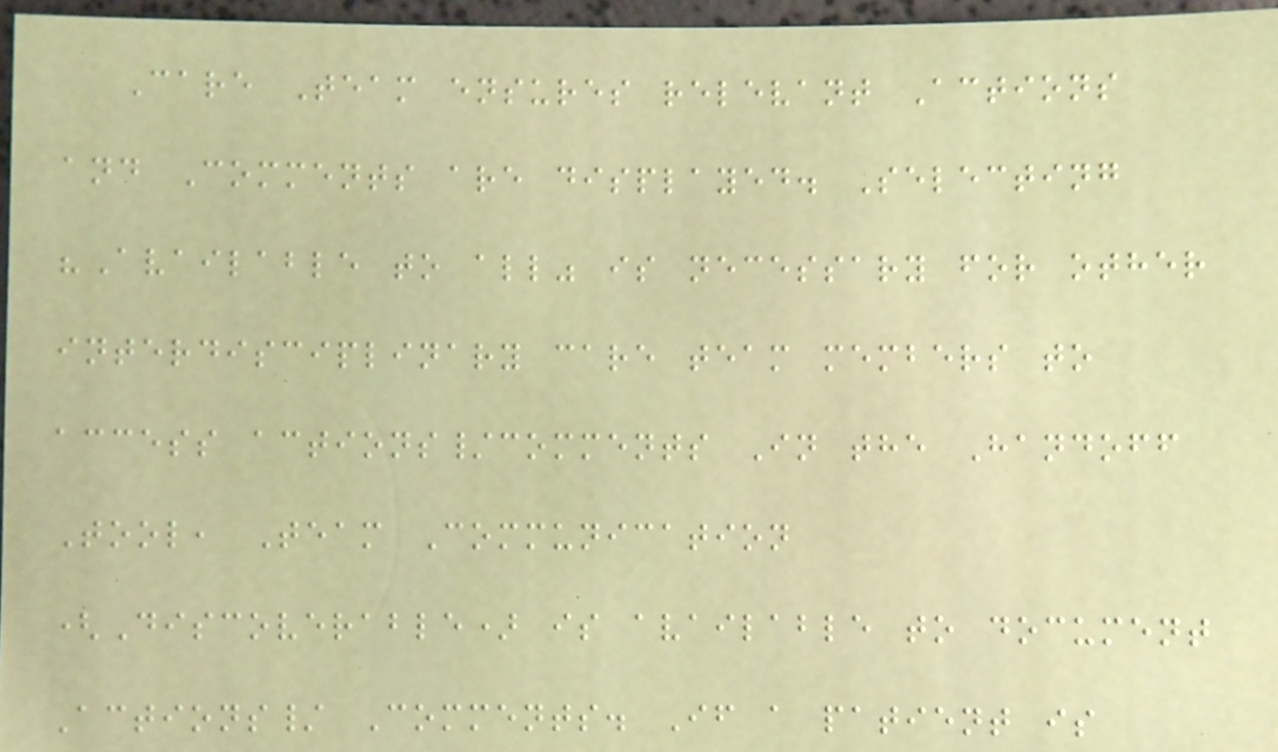Care Team ensures relevant Actions
and Comments are displayed. Selecting
"Available to all" is necessary for other
interdisciplinary care team members to
access actions/comments In the Handoff
Tool, Team Communication
(Discoverable) is available to document
Actions/ Comments. If a patient is
